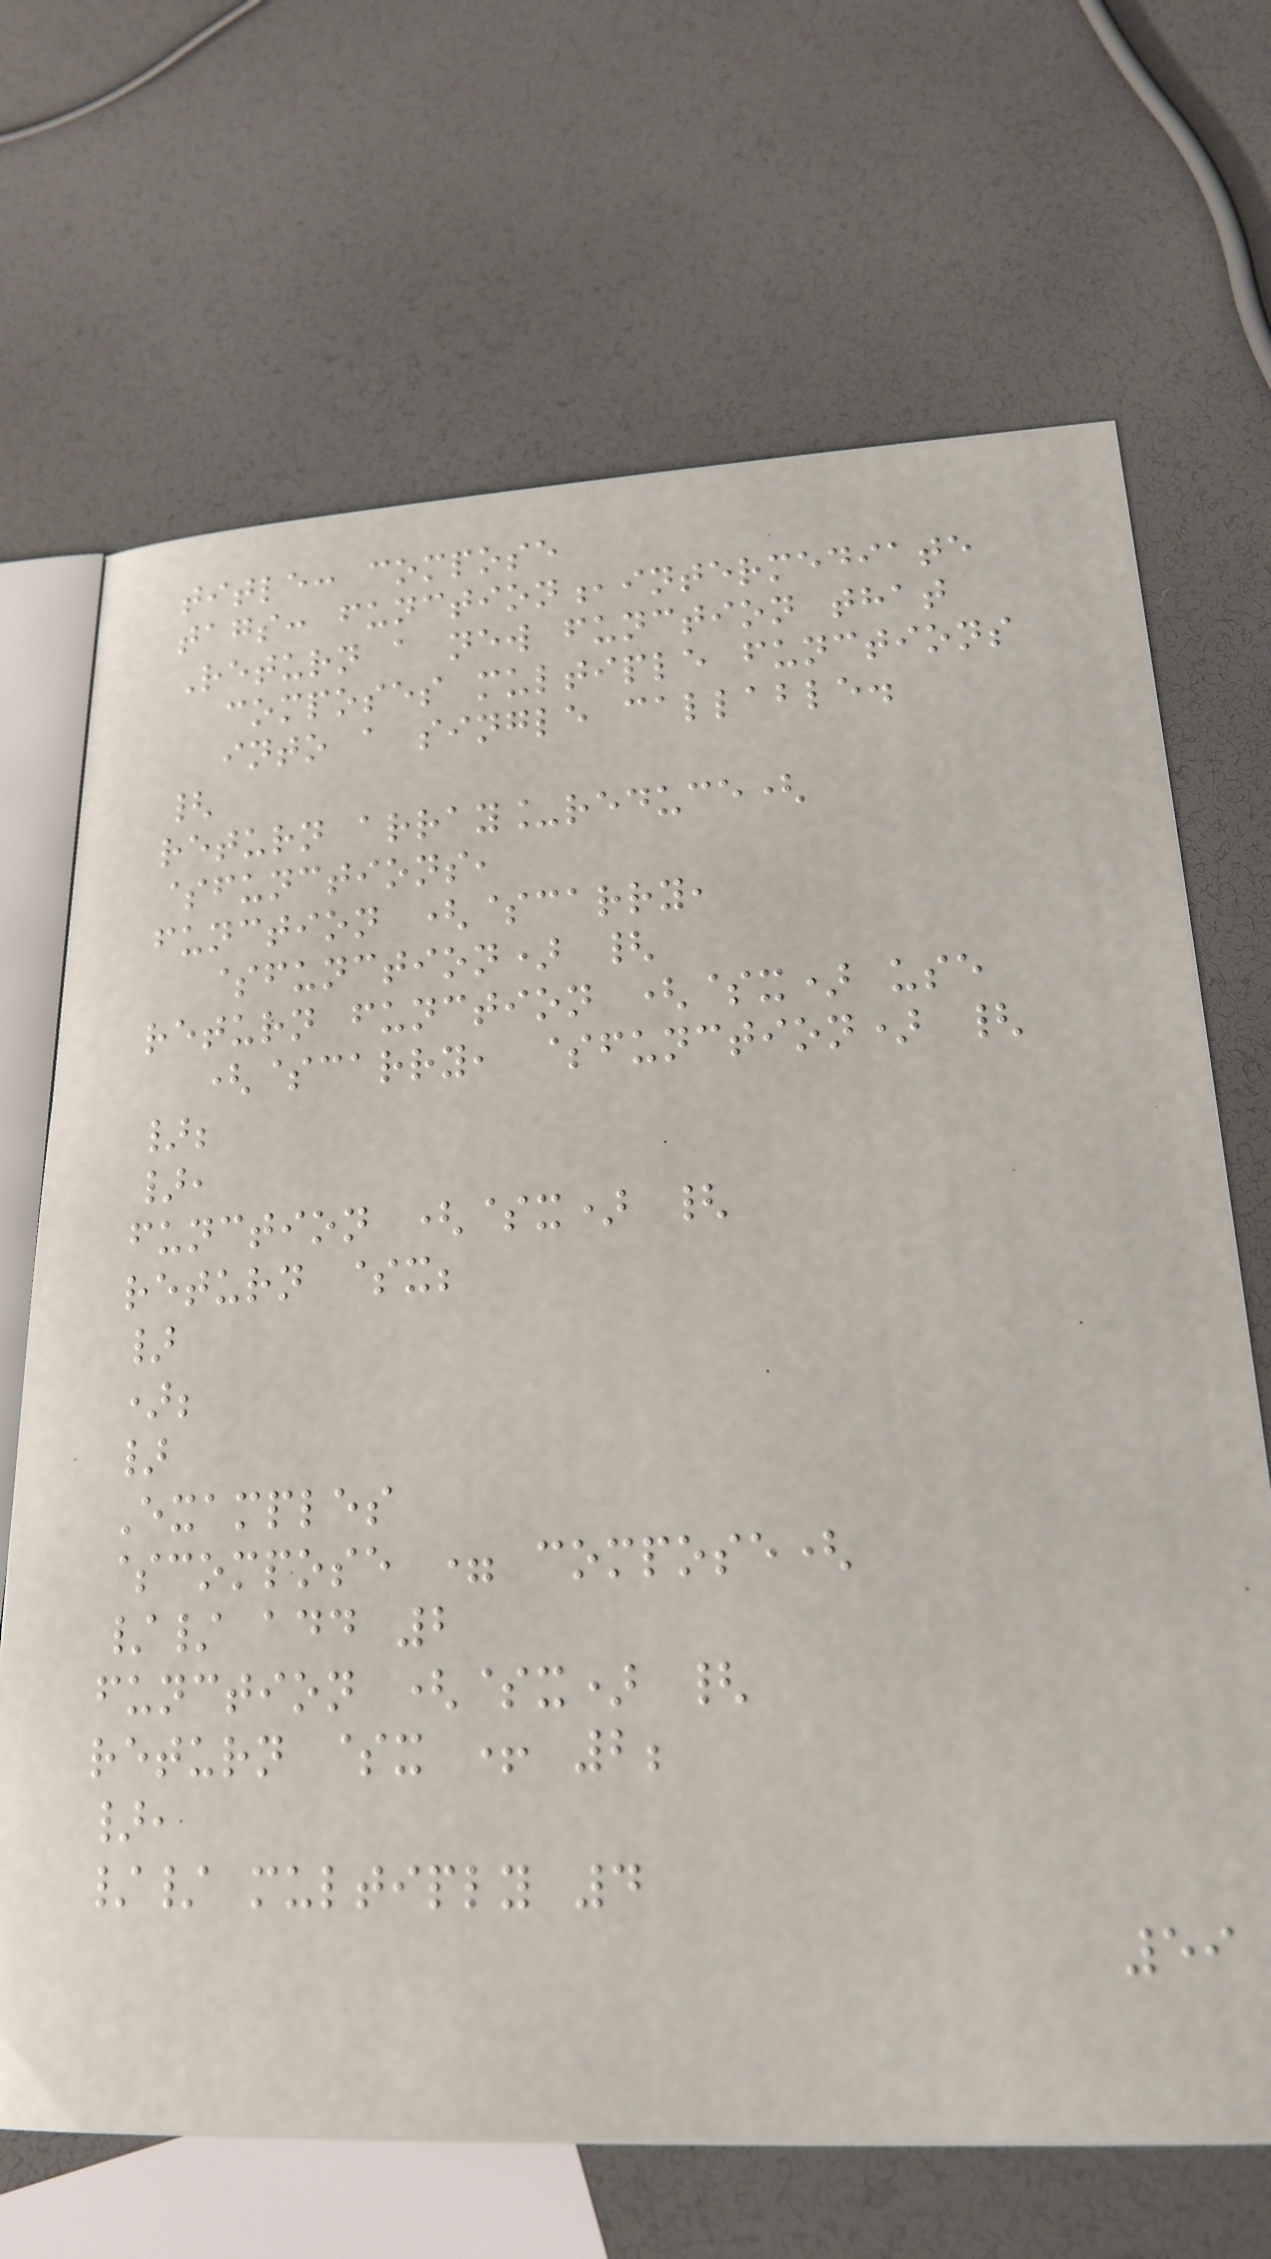title: compose
tags: function,intermediate
Return a new function that
composes multiple functions
into a single callable.
{
return array_reduce(
$functions,
function ($carry,
$function) {
return function ($x) use
($carry, $function) {
};
},
function ($x) {
return $x;
}
);
}
Examples
$compose = compose(
// add 2
function ($x) {
return $x + 2;
},
// multiply 4
59
